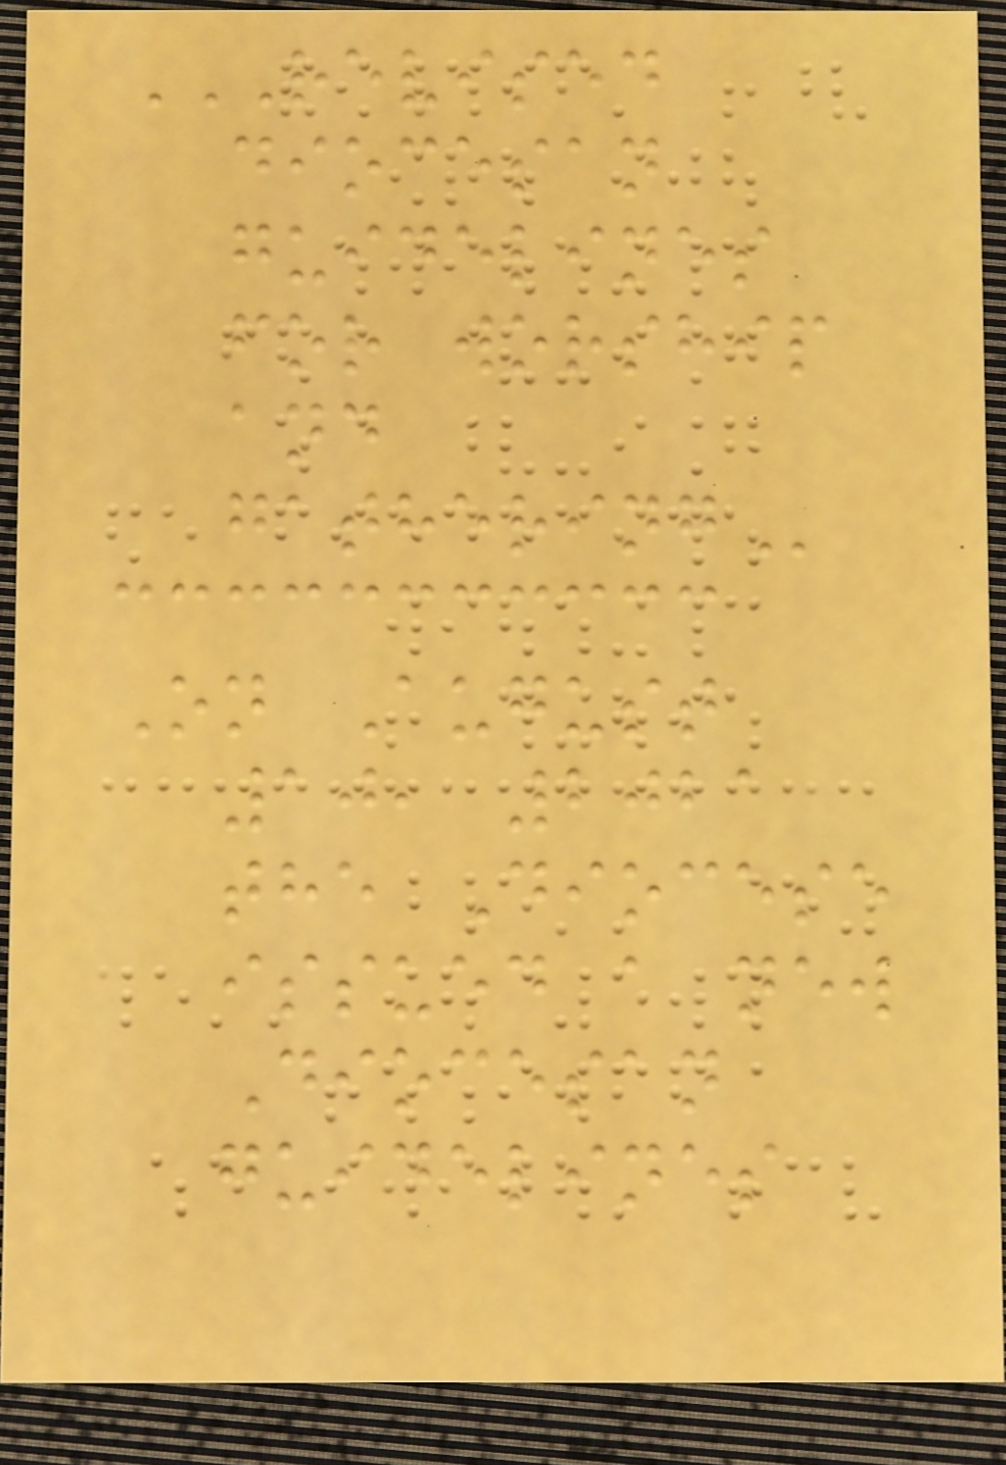REVISED
DIOCESAN
GUIDELINES
FOR WORSHIP
AND
GATHERING
On August
10, 2021
the Diocese
issued a new
Diocesan
guidelines
